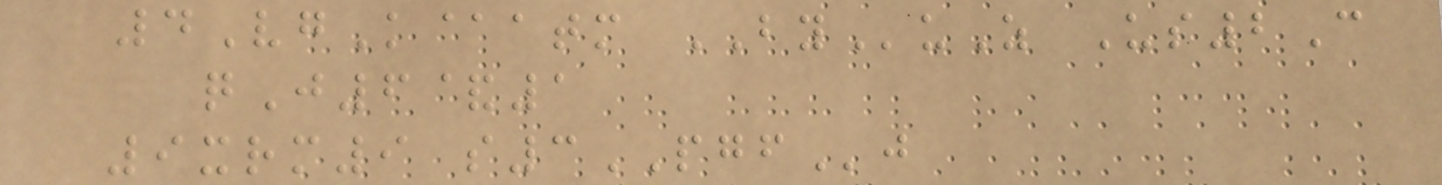4VgK@atm BYuZ Us2C
qJ6&1
9xrm9 s3PGFj
